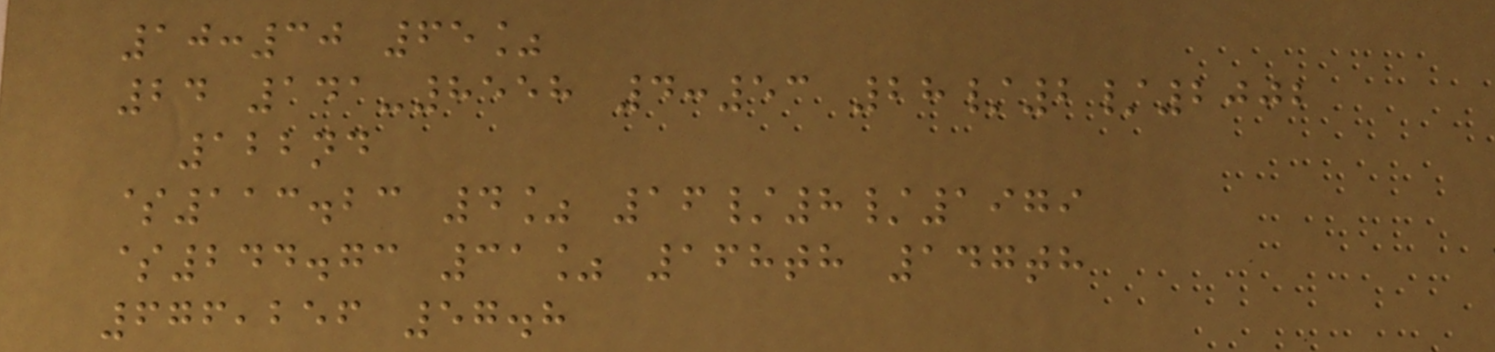10:30 65%
24 141-8558 4:53 28/2/2002
122nd
$113.23 4% 16/8/1979
$244.73 31% 168th 147th
676,256 57.8
